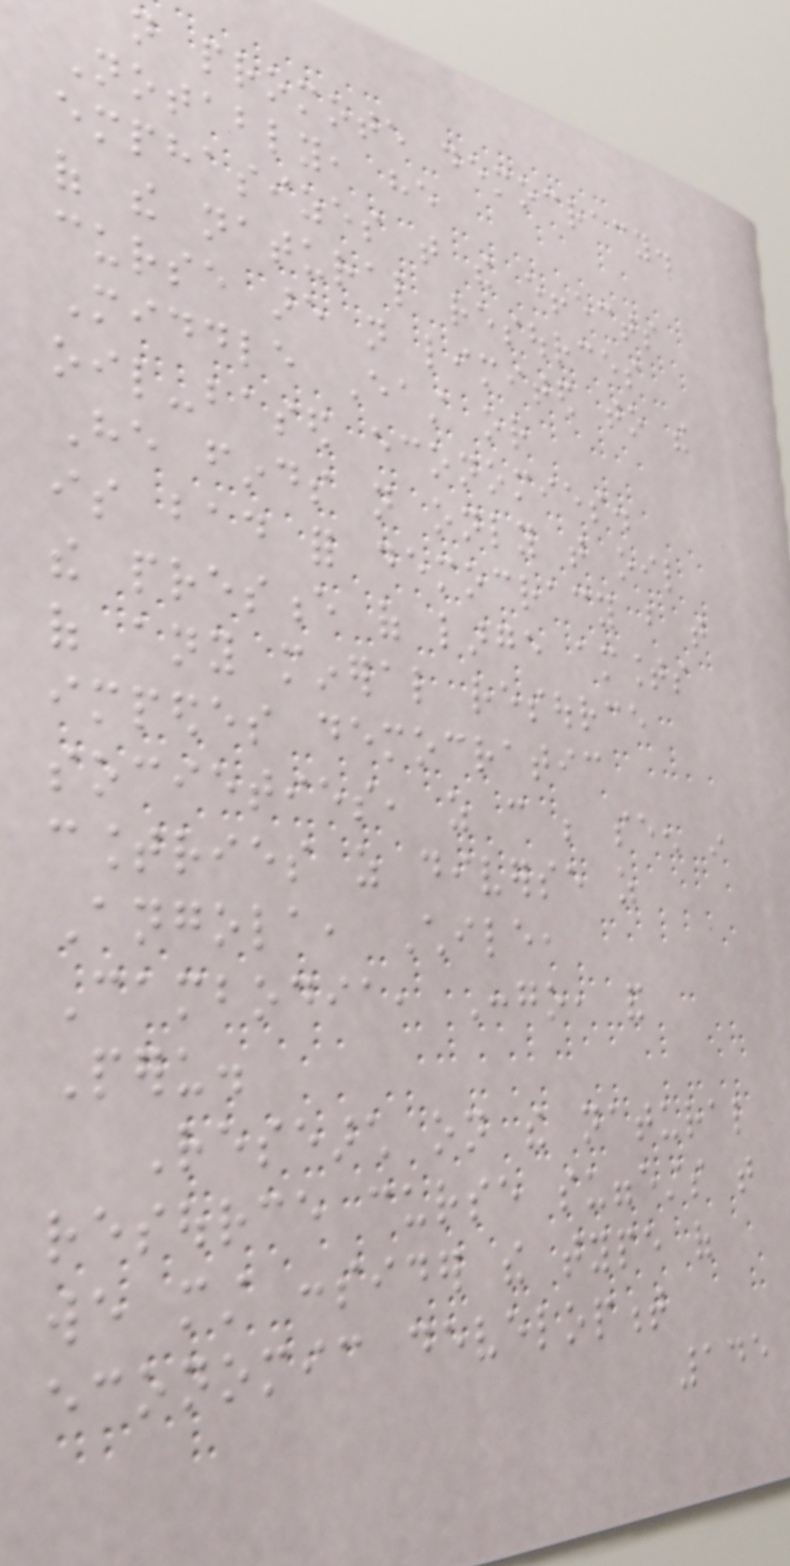not promote democracy.
Notably, he
emphasizes that the effects
of the natural resources
curse are not limited to the
Middle East or
oil-based economies.
He finds not only that oil
is bad for democracy but that
the presence of large amounts
of any mineral resource
impedes democratic
societies, as can be seen in
countries as diverse as
Angola, Chile,
Cambodia, Congo, and
Peru.
Research on the natural
resource curse suggests that
we must consider the type of
economic development
145
